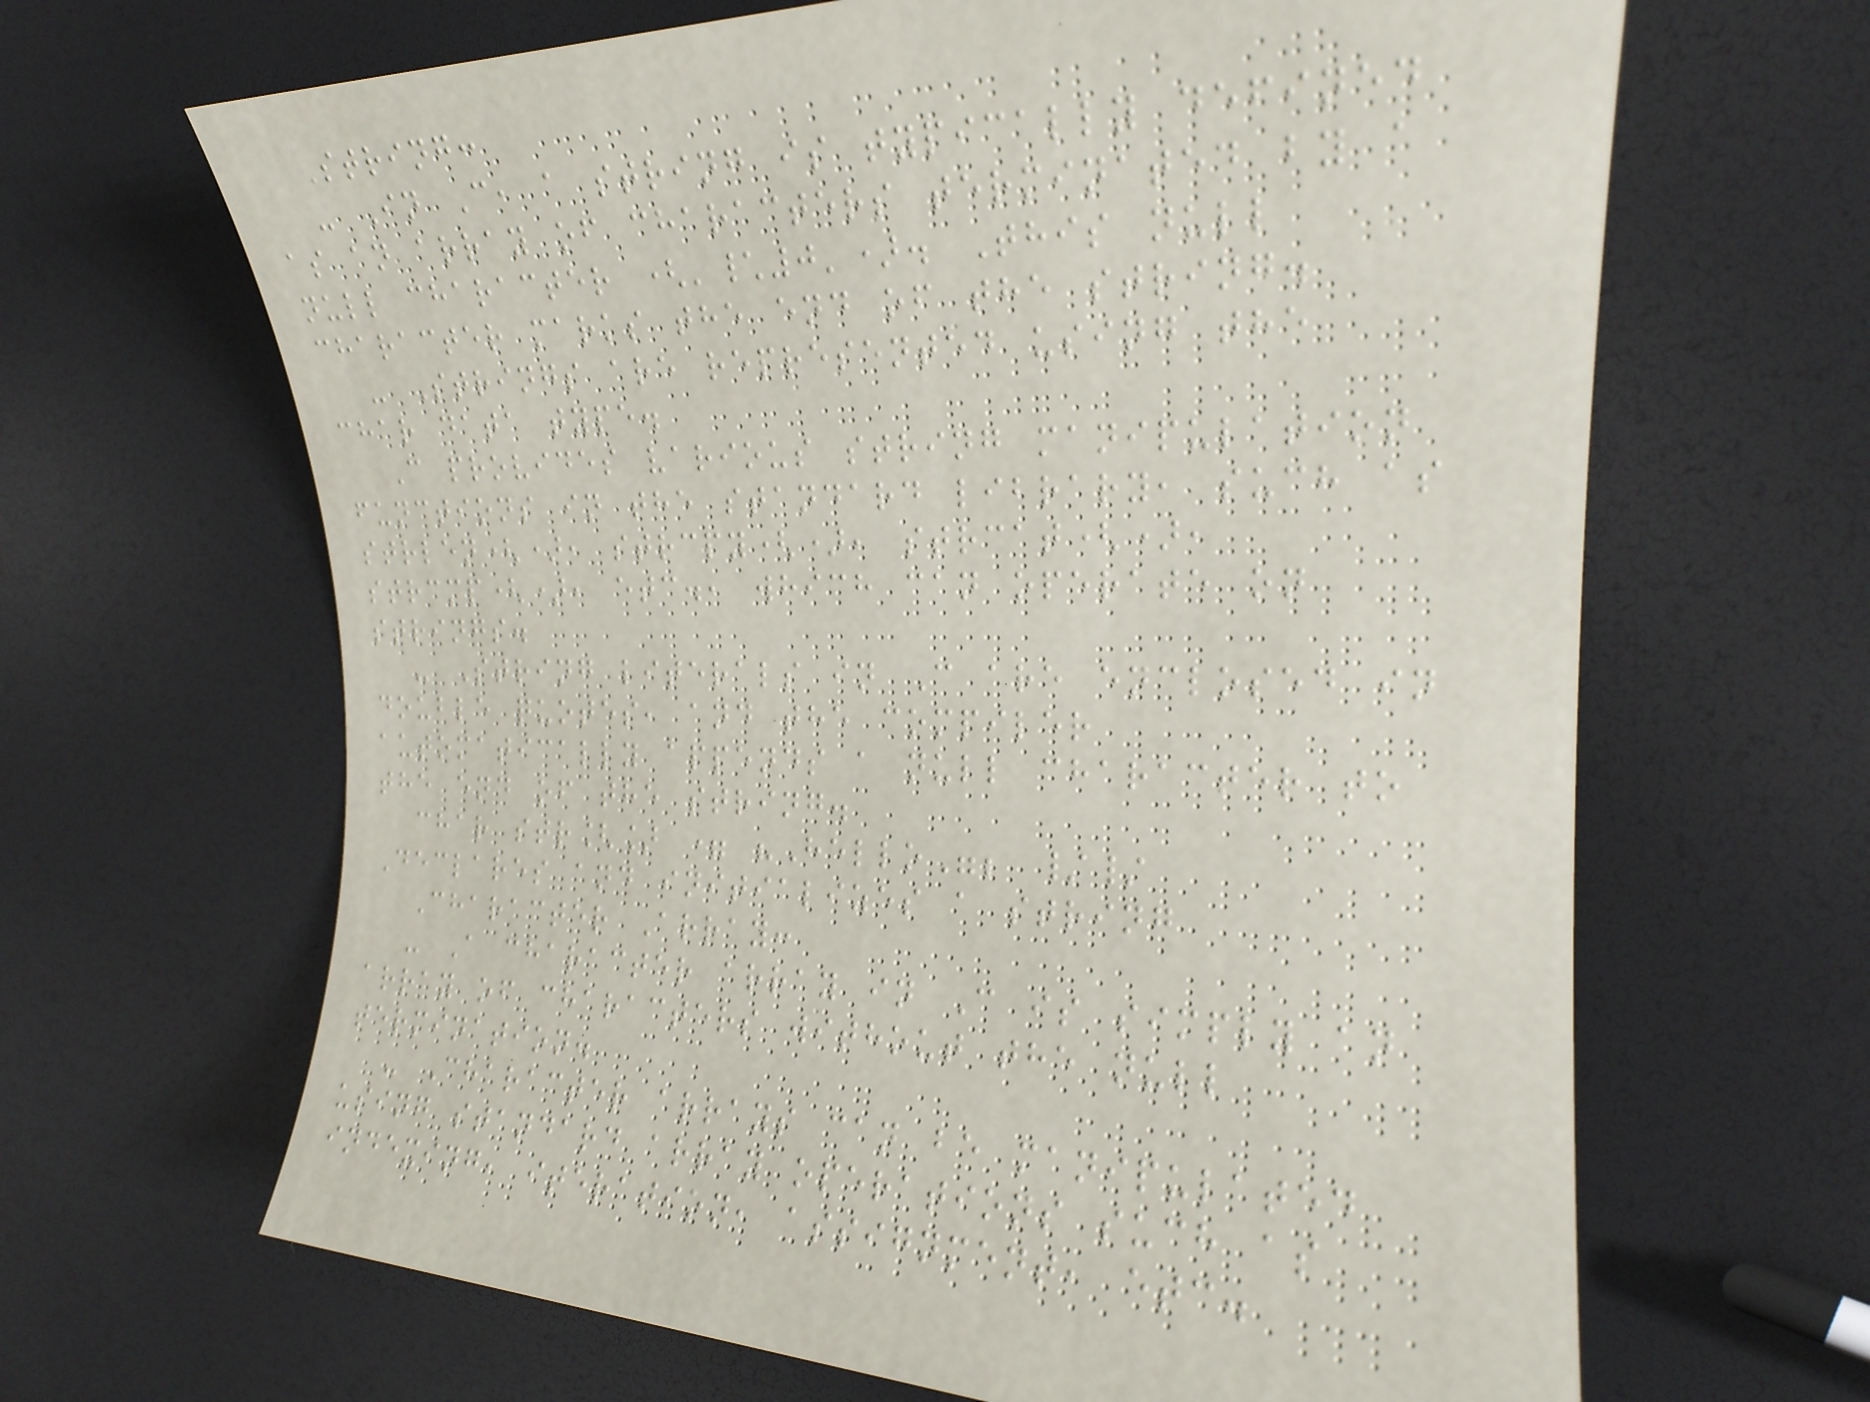String:
- In C, a string is typically defined
as an array of characters terminated by a
null character ('\0'). This null
character marks the end of the string.
- Strings are represented using the
char data type.
C provides various string manipulation
functions in the standard library, such as
strlen(), strcpy(), strcat(),
strcmp(), etc., which can operate on
strings.
- String literals in C are enclosed in
double quotes, and the compiler
automatically appends a null character to
the end of the string.
char str[] = "Hello"; //
Declares and initializes a string
Character Array:
- A character array in C is simply an
array of characters without the null
termination.
- Character arrays can be manipulated
using standard array operations such as
indexing, iteration, assignment, etc.
